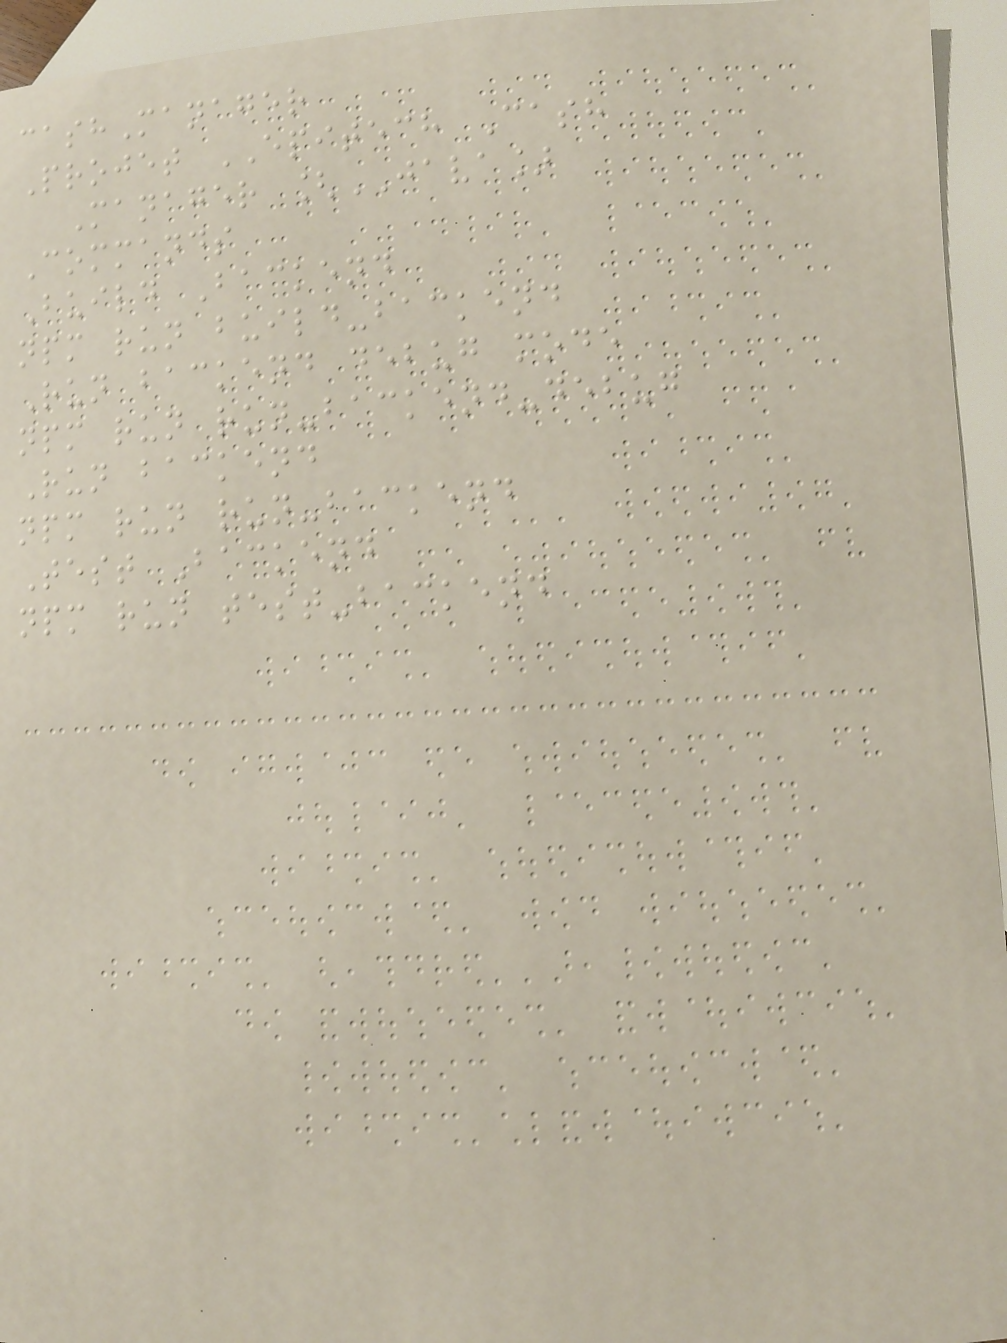cashManager
Projet EPITECH Cash
Manager [JAVA]
Commands
Build Backend
npm run build-backend
Run backend debug mode
npm run run-backend-debug
Run backend
npm run run-backend
Test Backend
npm run test-backend
